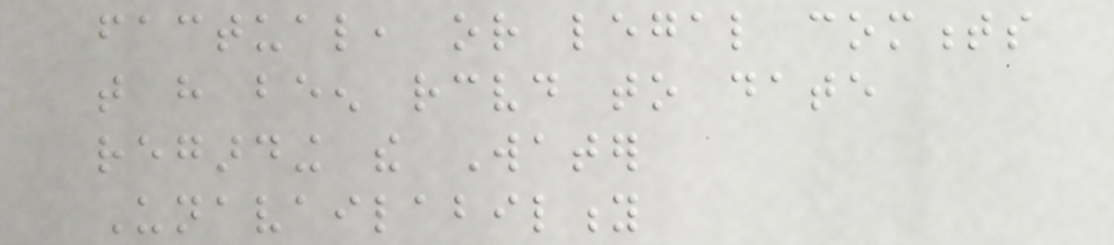factual, or legal comments
that have been received to date
regarding the Water
Unavailability
